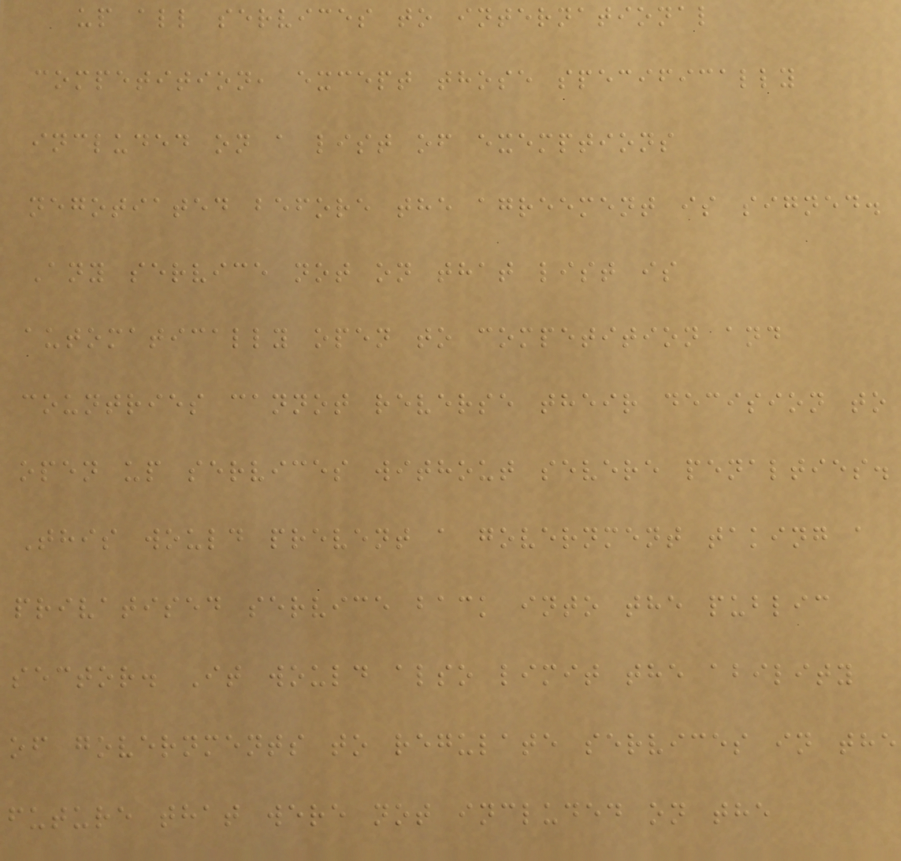up all services to international
competition, except those specifically
included on a list of exemptions
negotiated before the agreement is signed.
Any service not on that list is
automatically open to competition and
countries cannot reverse their decision to
open up services without severe penalties.
This would prevent a government taking a
privatised service back into the public
sector. It would also limit the ability
of governments to regulate services in the
future that were not included on the
